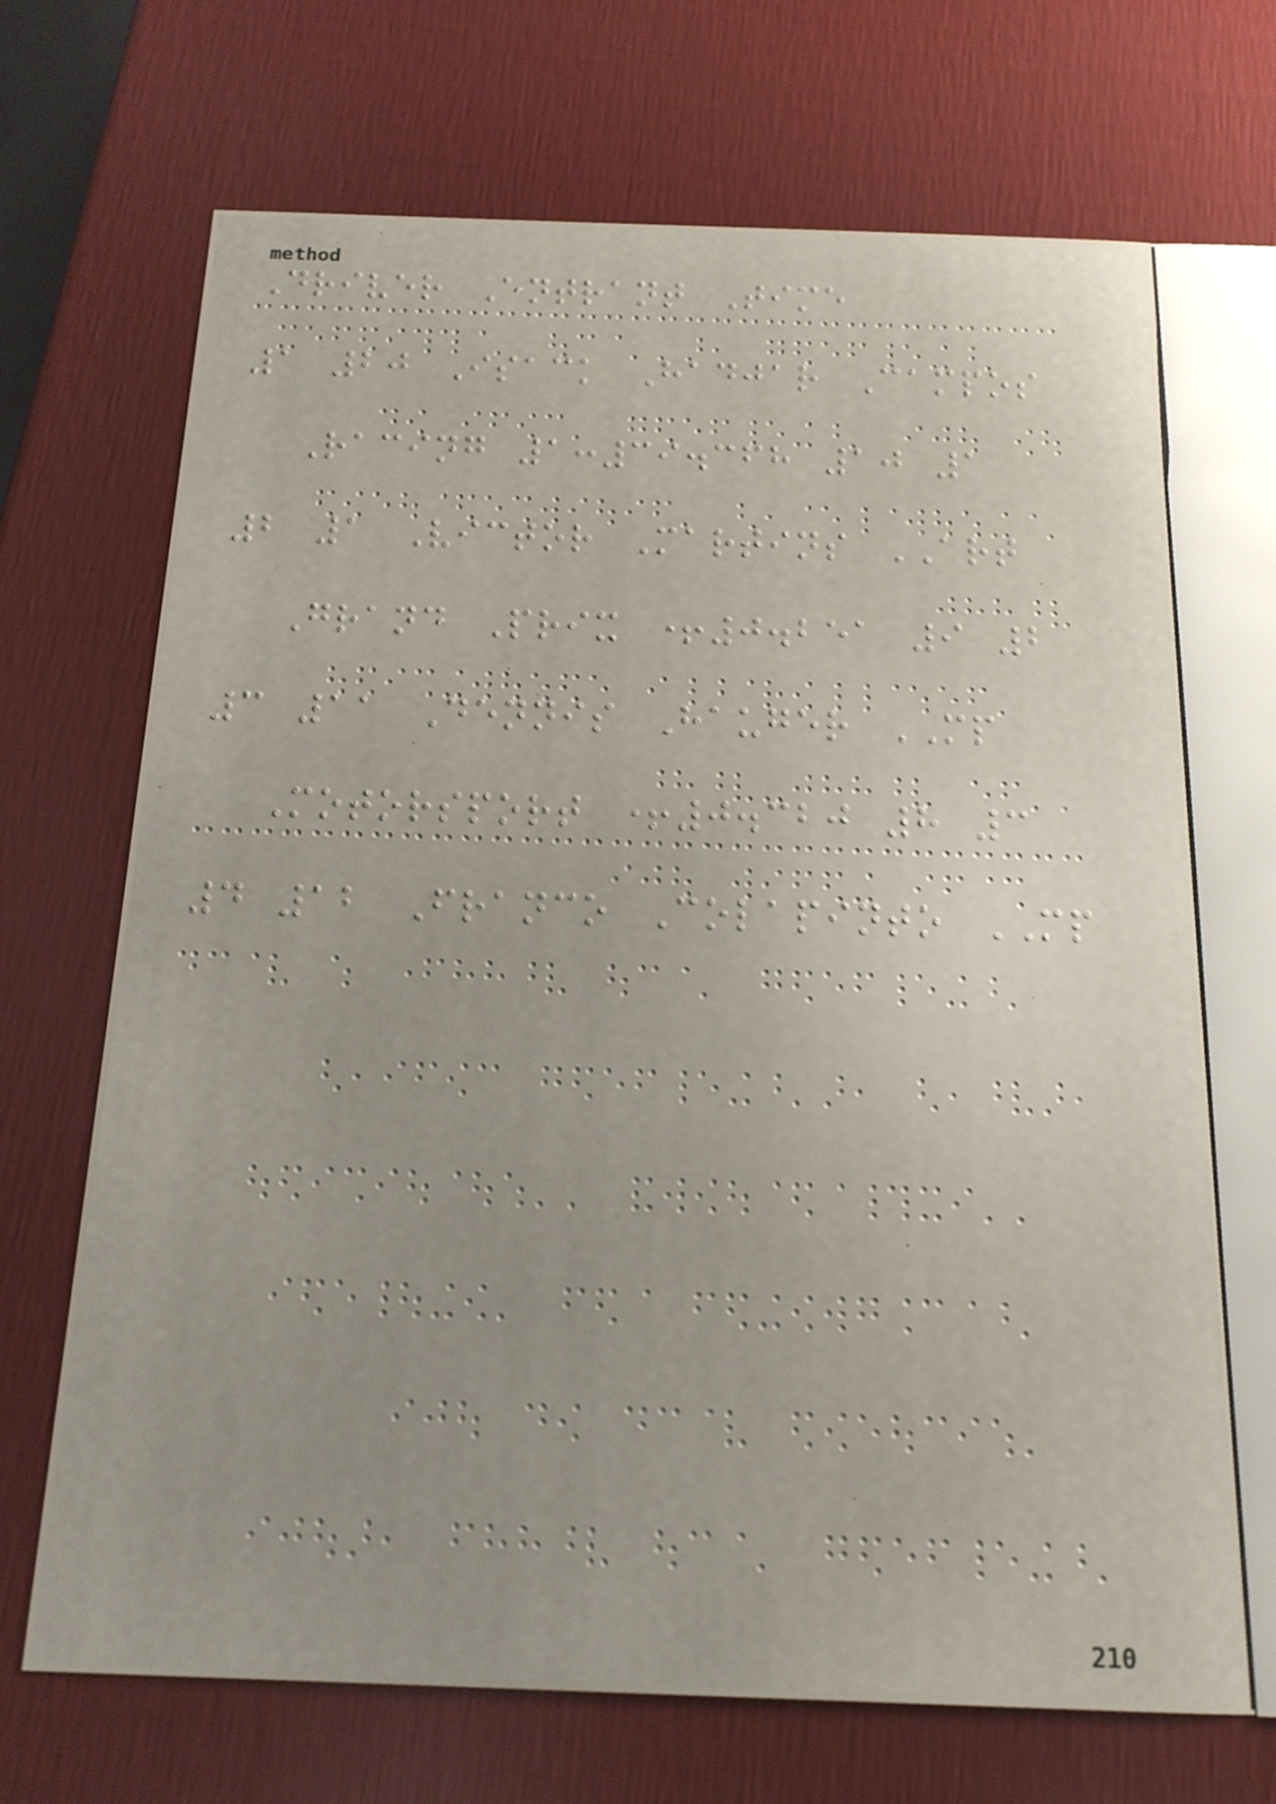Driver Entrant Time
1 20 Isack Hadjar Campos
Racing 1:39.368 10 1
2 1 Victor Martins ART
Grand Prix +0.251 9 2
3 11 Dennis Hauger MP
Motorsport +0.320 8 3
4 12 Franco Colapinto MP
